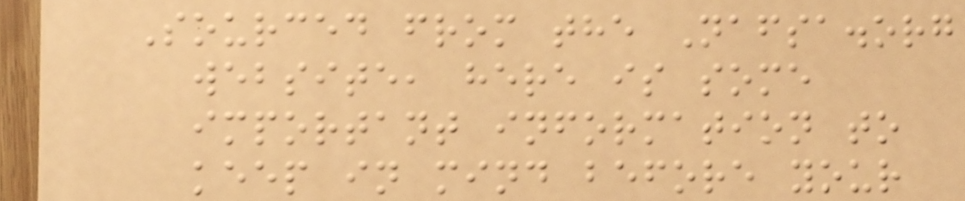Sourced from the Nafsa.org
website, here is some
important information to
keep in mind before your
